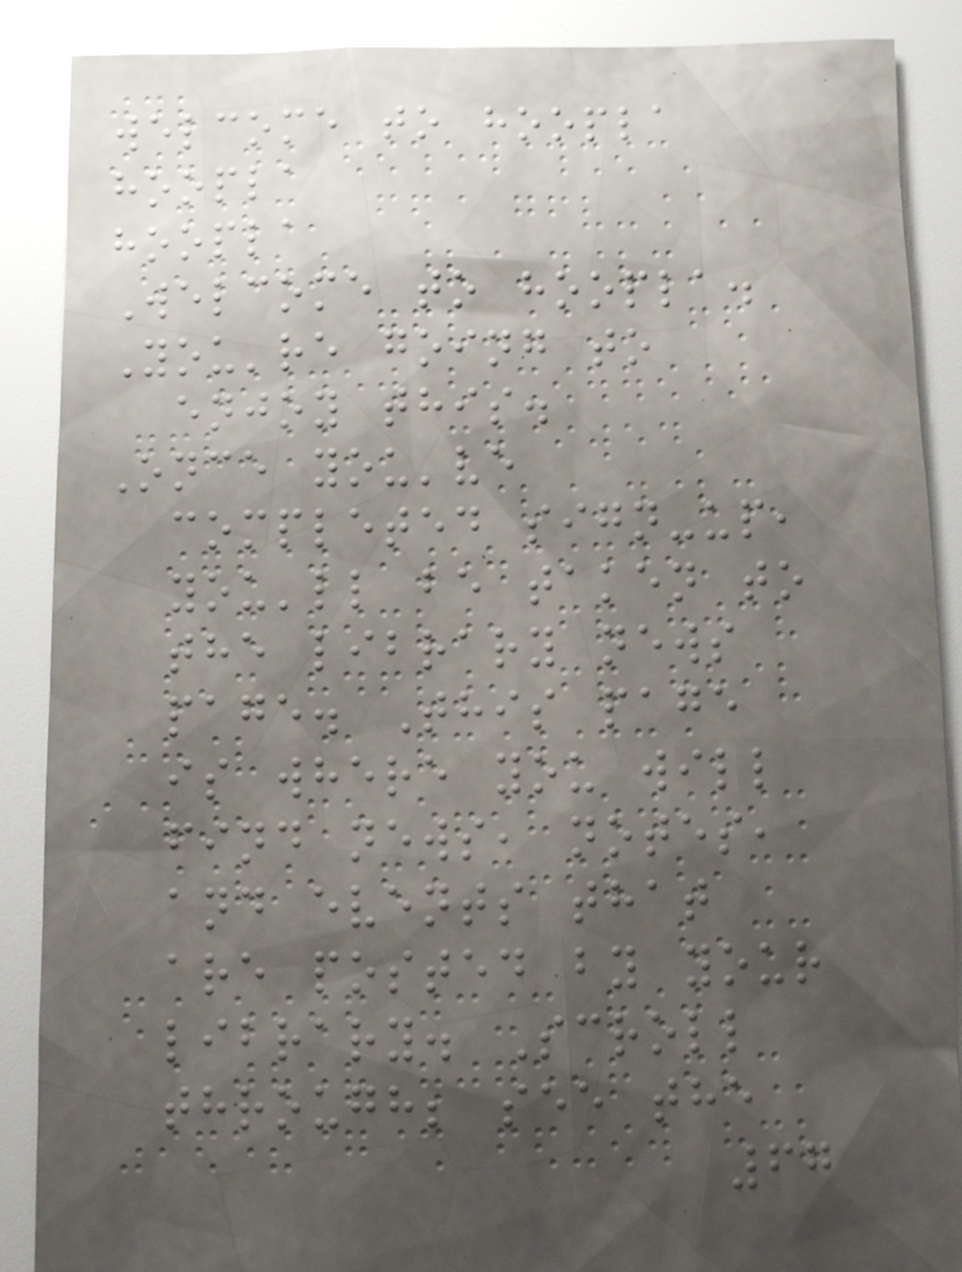welcome to hoopla
hoopla
hoopla
Welcome to hoopla.
You're going to
enjoy this.
Once you've
completed sign-up,
you'll be taken to
the library news
page. This page
is where you will
find news, notes,
and events that
are posted by your
library. Scroll
through; see the
67
